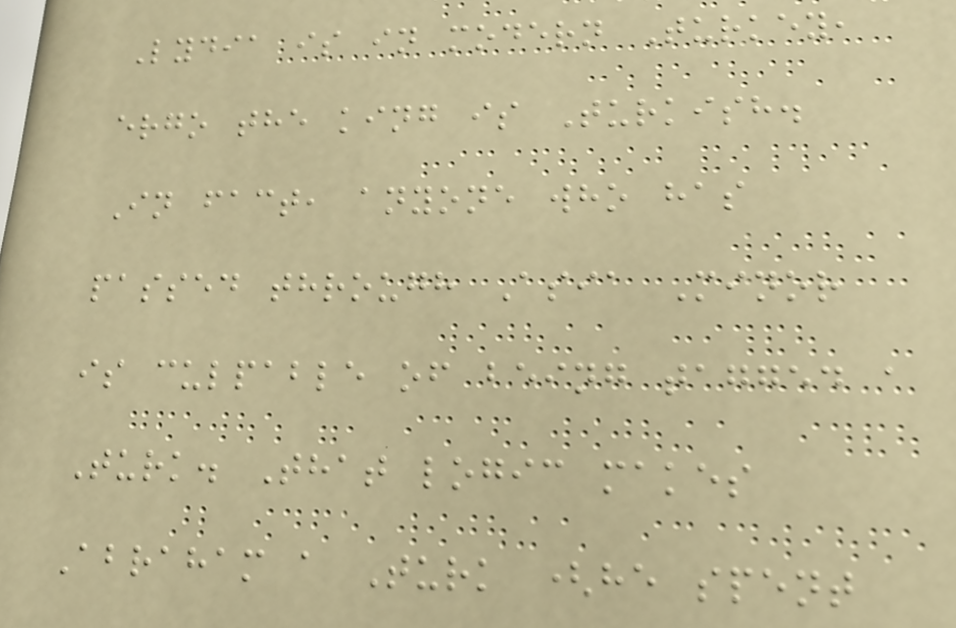Lydia is in modern Turkey,
ergo the king is Turkish.
In fact, anyone who has
passed through Asia Minor
is culpable of being tagged a
Turk. That logic makes
Abraham a Turk (he spent
